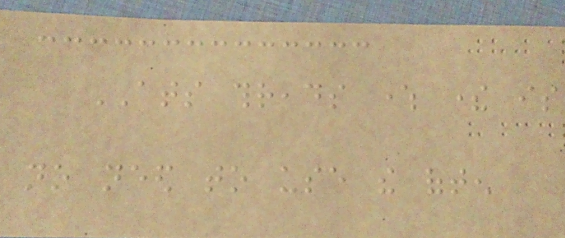ATS threads where there is
no need to use the often
